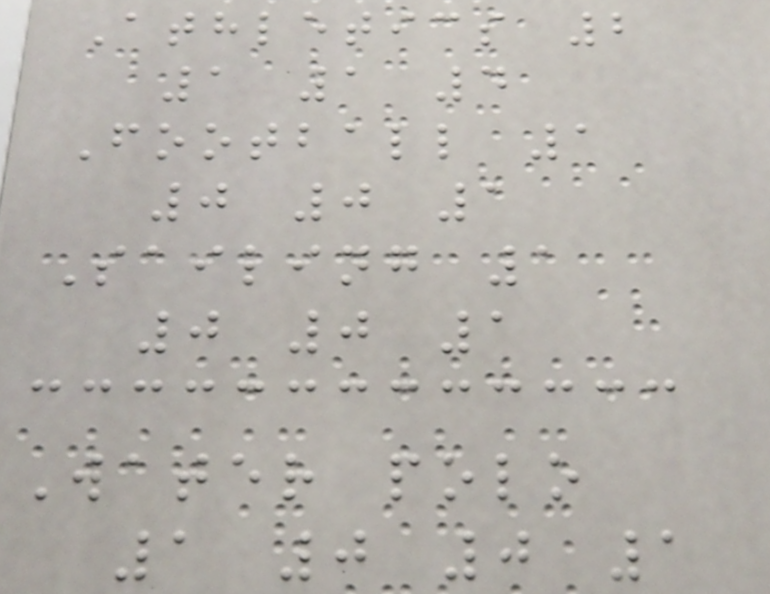Athletics 2
1 1 4
Football 1
0 0 1
Sailing 1
0 0 1
Water polo
1 0 0 1
